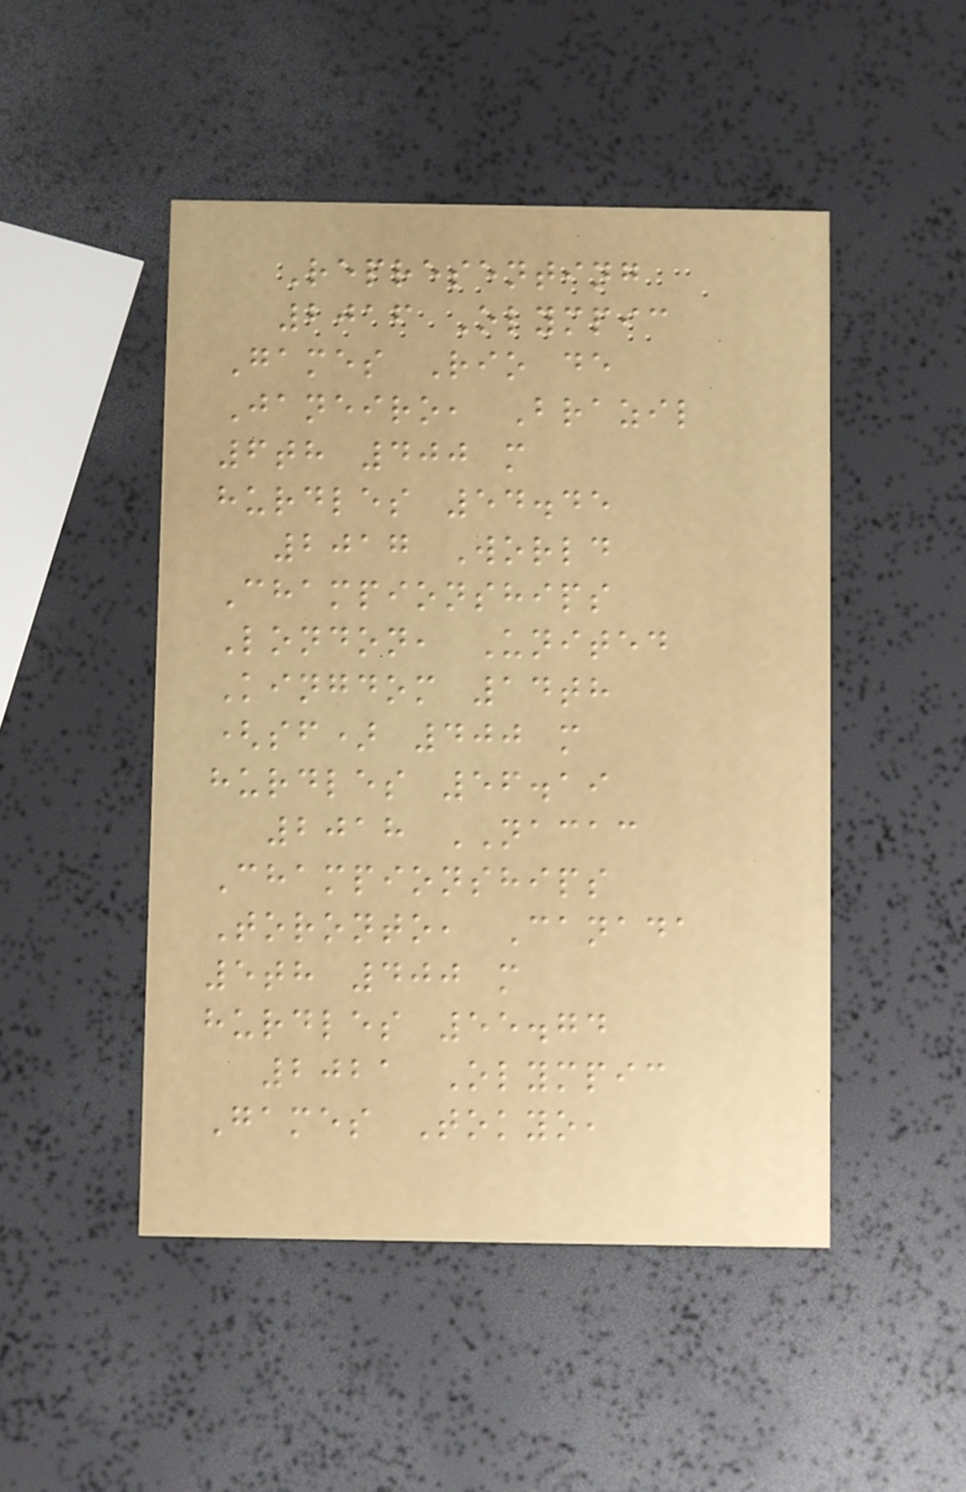Representing
2016 Olympic
Games Rio de
Janeiro, Brazil
6th 400 m
hurdles 54.45
2017 World
Championships
London, United
Kingdom 14th
(sf) 400 m
hurdles 56.19
2018 NACAC
Championships
Toronto, Canada
5th 400 m
hurdles 55.74
2021 Olympic
Games Tokyo,
